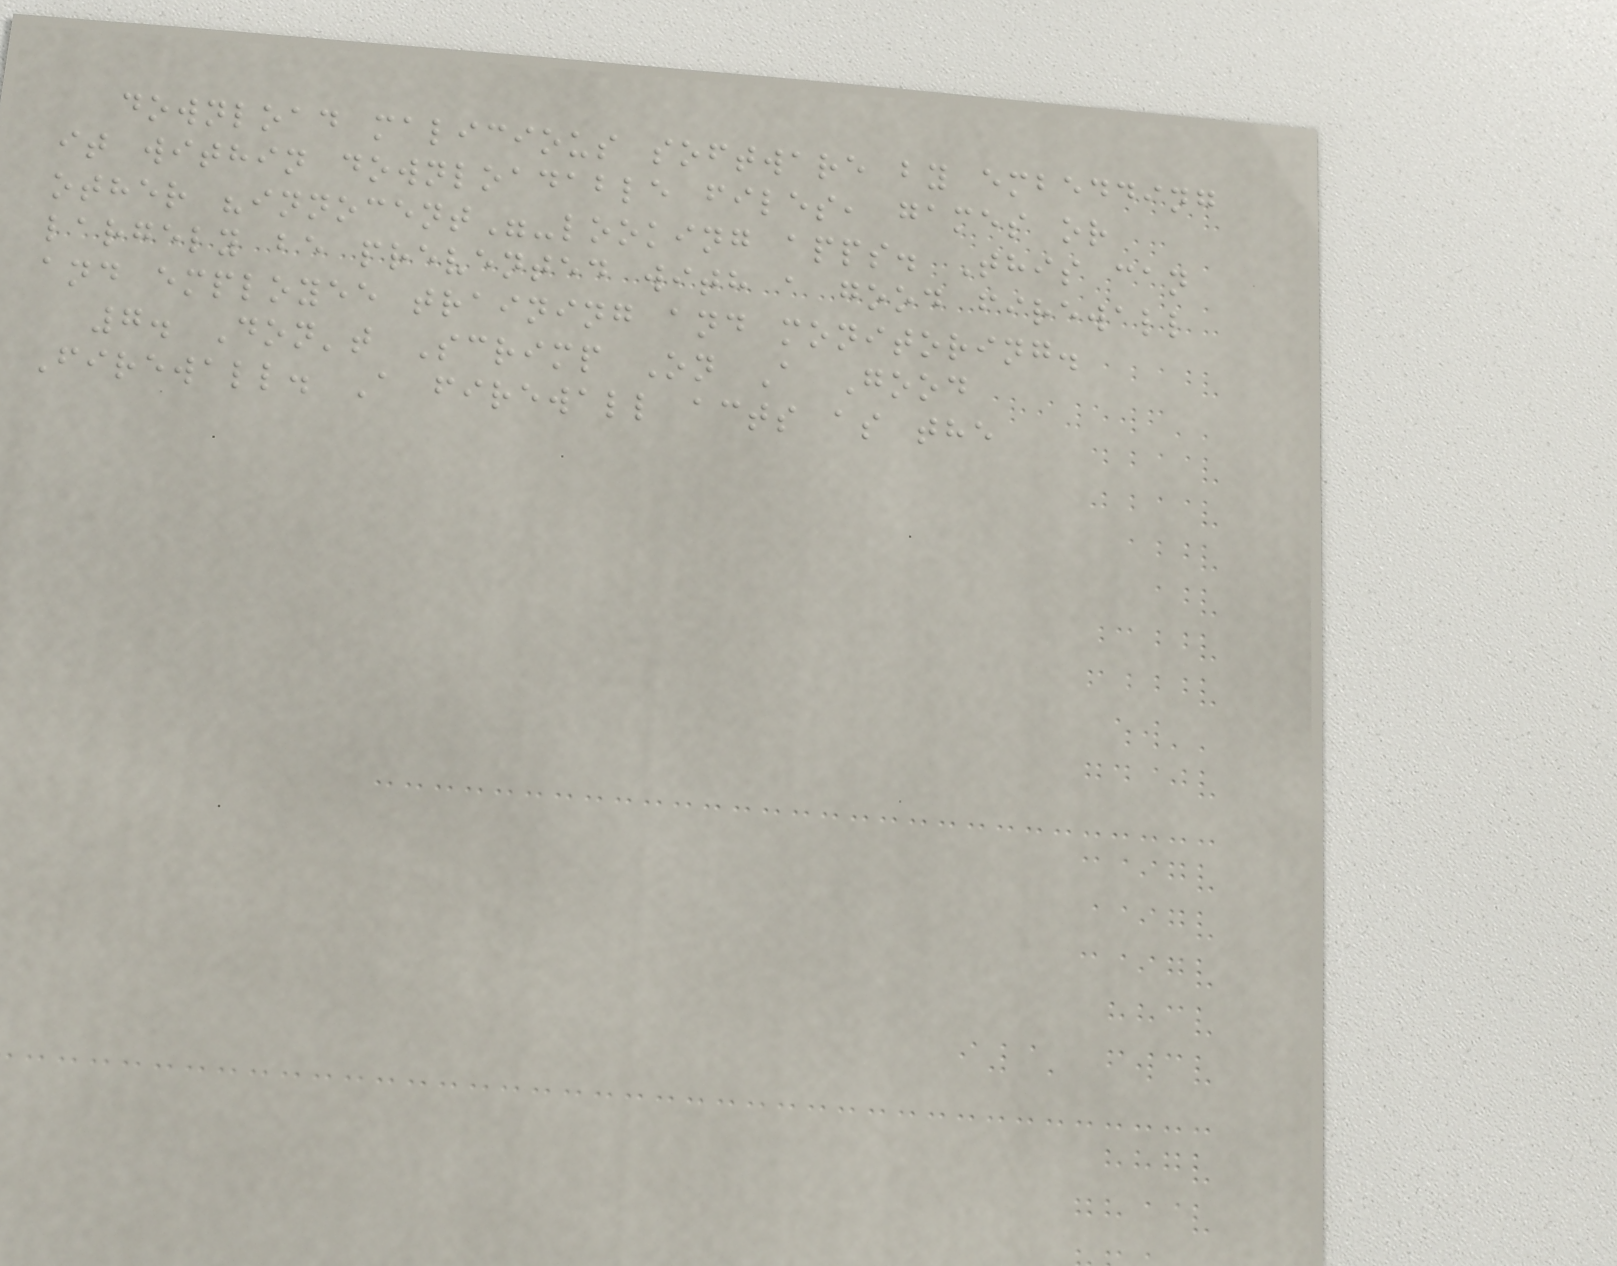download malicious software by embedding
it within downloadable files, games or
other "innocent"-looking apps. This can
largely be prevented with a good firewall
and employee training and monitoring.
7. Don't Scrimp On A Good
Firewall. A firewall acts as the
